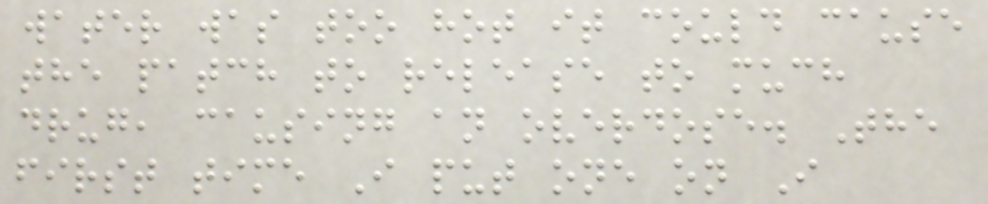water was too hot it could cause
the patch to release to much
drug, causing an overdose. The
first time I put one on I
